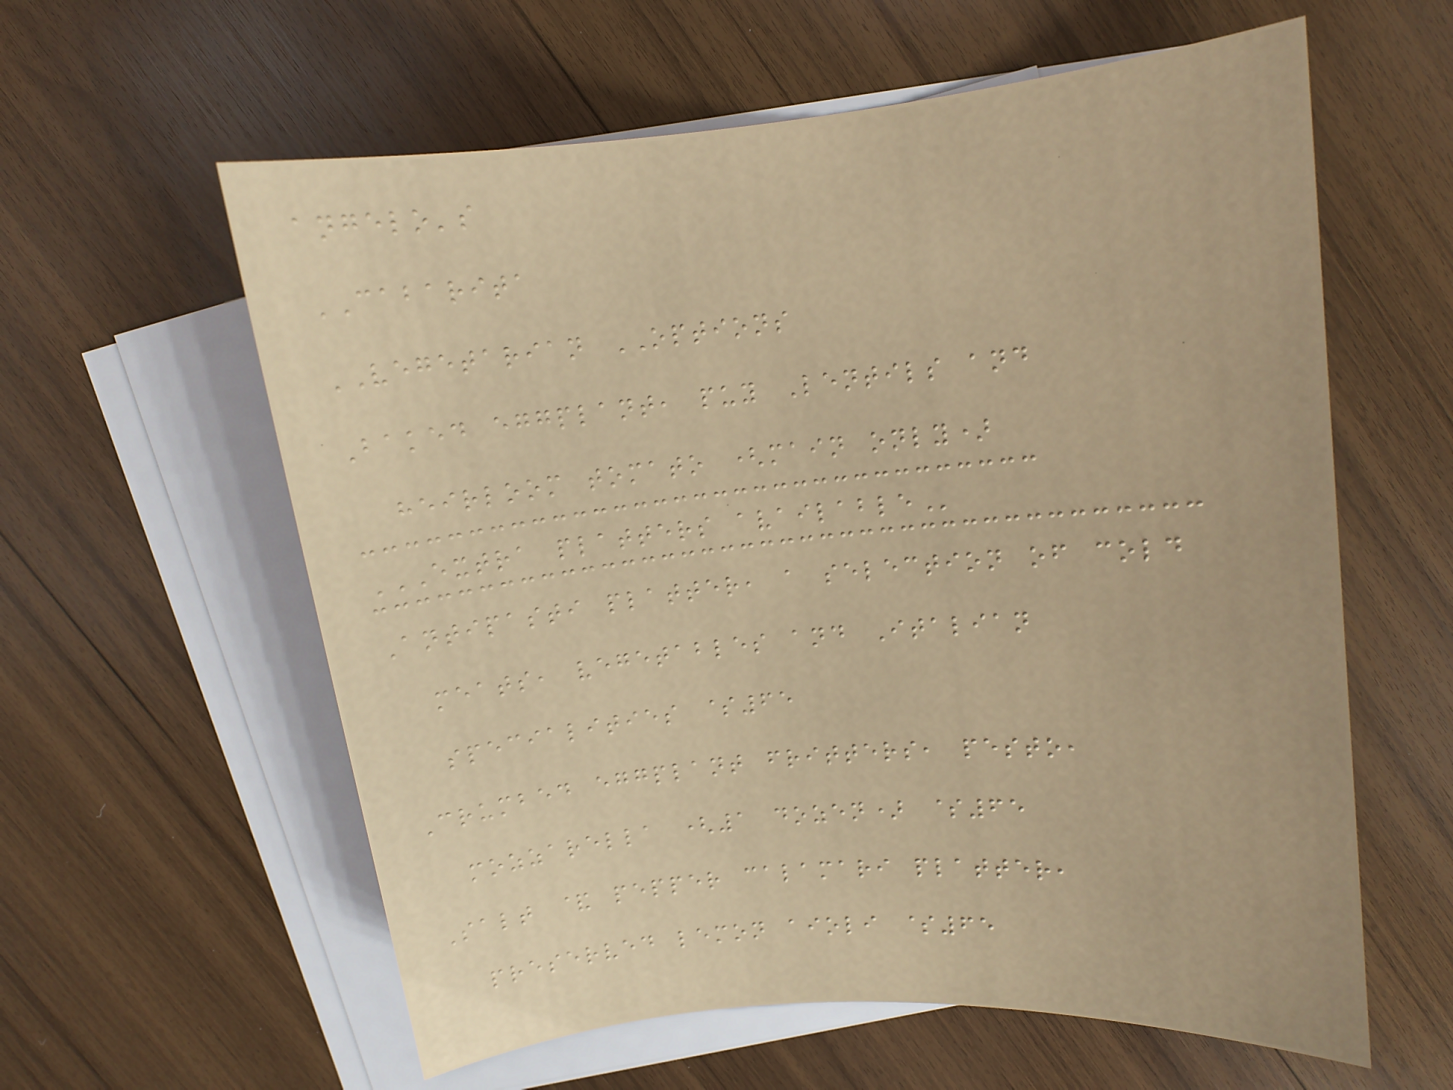angelo's
CABARITA
VEGETARIAN OPTIONS
Baked eggplant, puy Lentils and
heirloom tomato (main only)
EXTRA PLATTERS AVAILABLE
Antipasti platter, a selection of cold
meats, vegetables and Italian
specialities $65
Crumbed eggplant fritters, pesto,
mozzarella (1 dozen) $65
Salt & pepper calamari platter,
preserved lemon aioli $65
